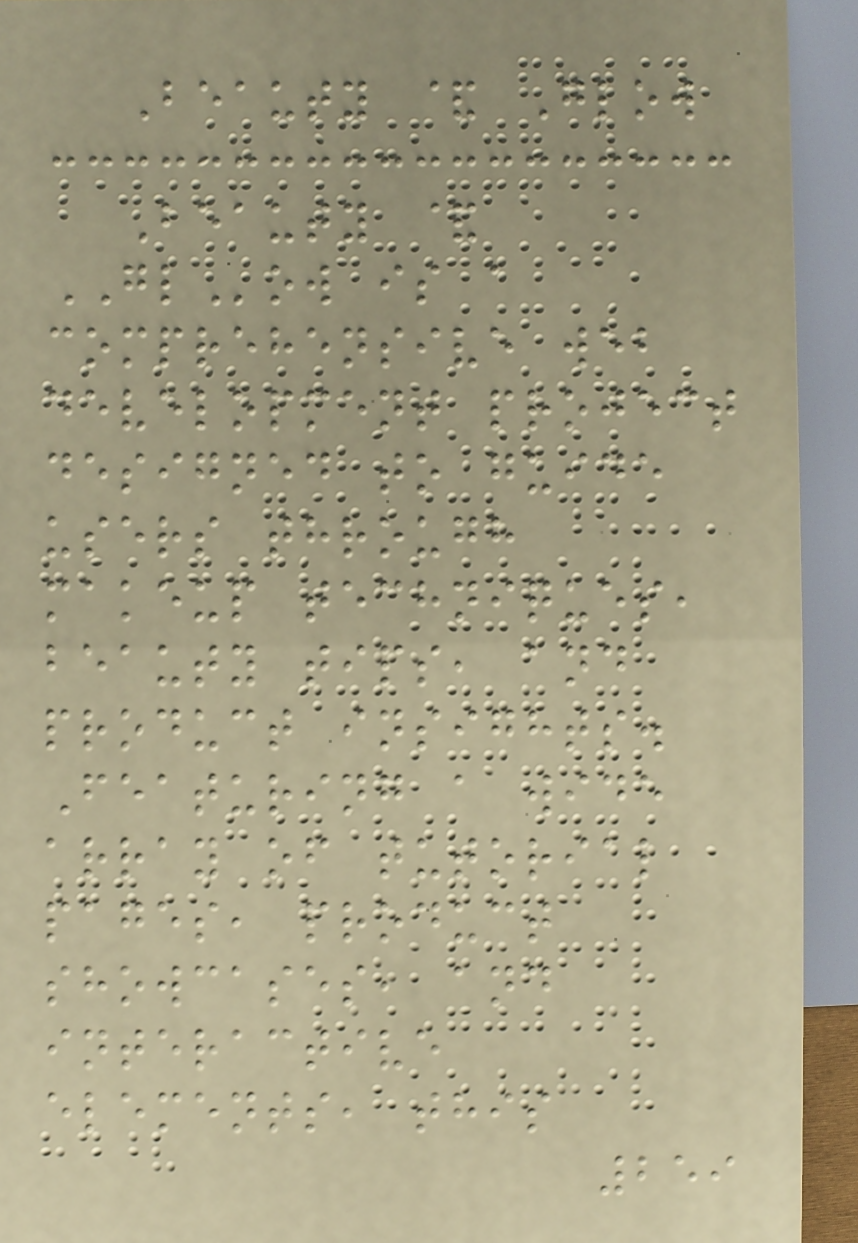Beauty & Glow
Beauty &
GLow is a
comprehensive web
development project
designed to guide
users through
makeup techniques,
beauty tips, and
product insights.
Featuring a wide
array of tutorial
pages, product
showcases, and
interactive
elements, this
259
